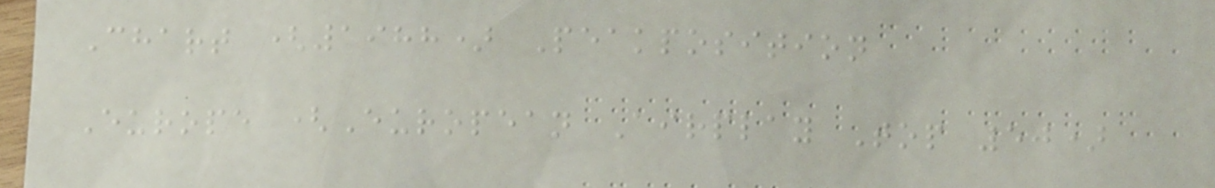Chart (1988) Peakposition
Europe (European Airplay Top 50)
